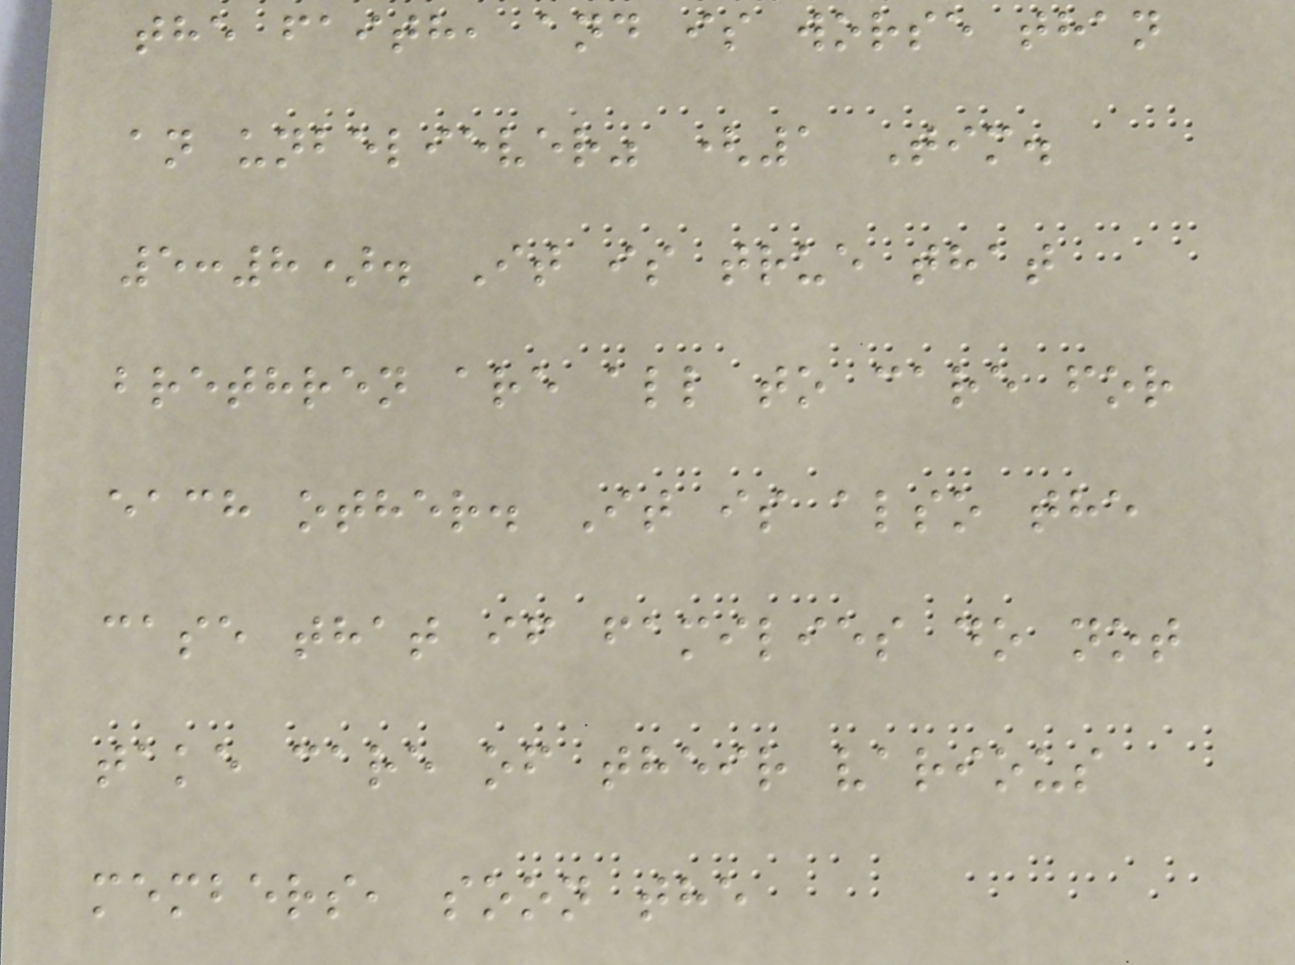the faith, and is worse than
an unbeliever" (1 Tim.
5:8). It is true that
brethren are all to care for
each other. It is also the
case that if families do not
take care of their various
members, soon the
